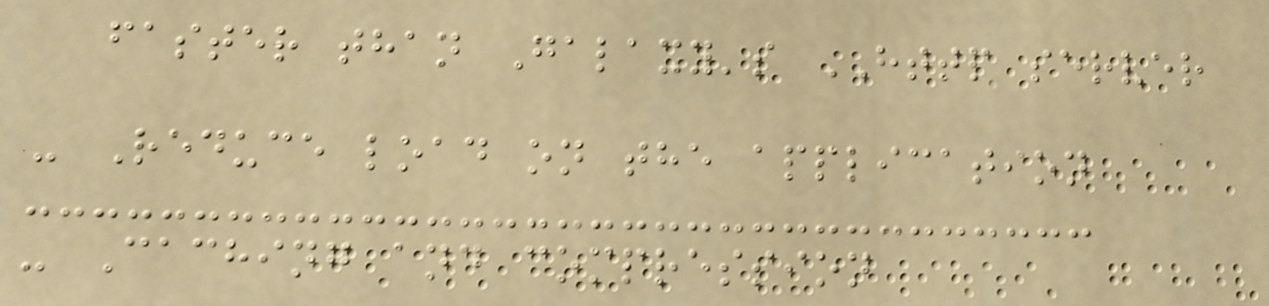faster than Galaxy's HTTP server
- Reduce load on the application
- Caching and compression
